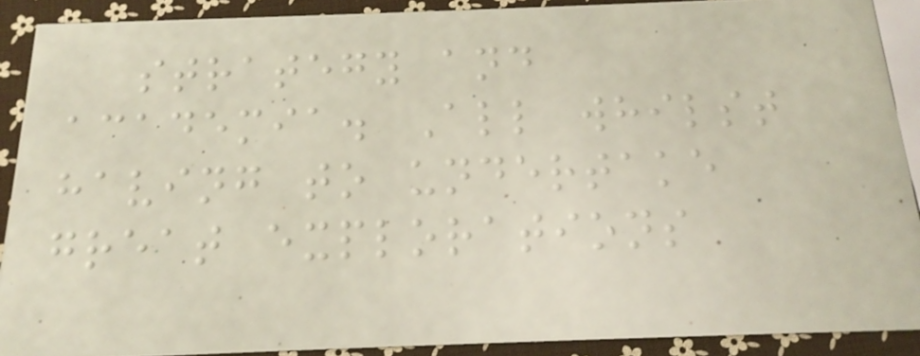strategy and
academia. All whilst
having to undertake
great explorations
